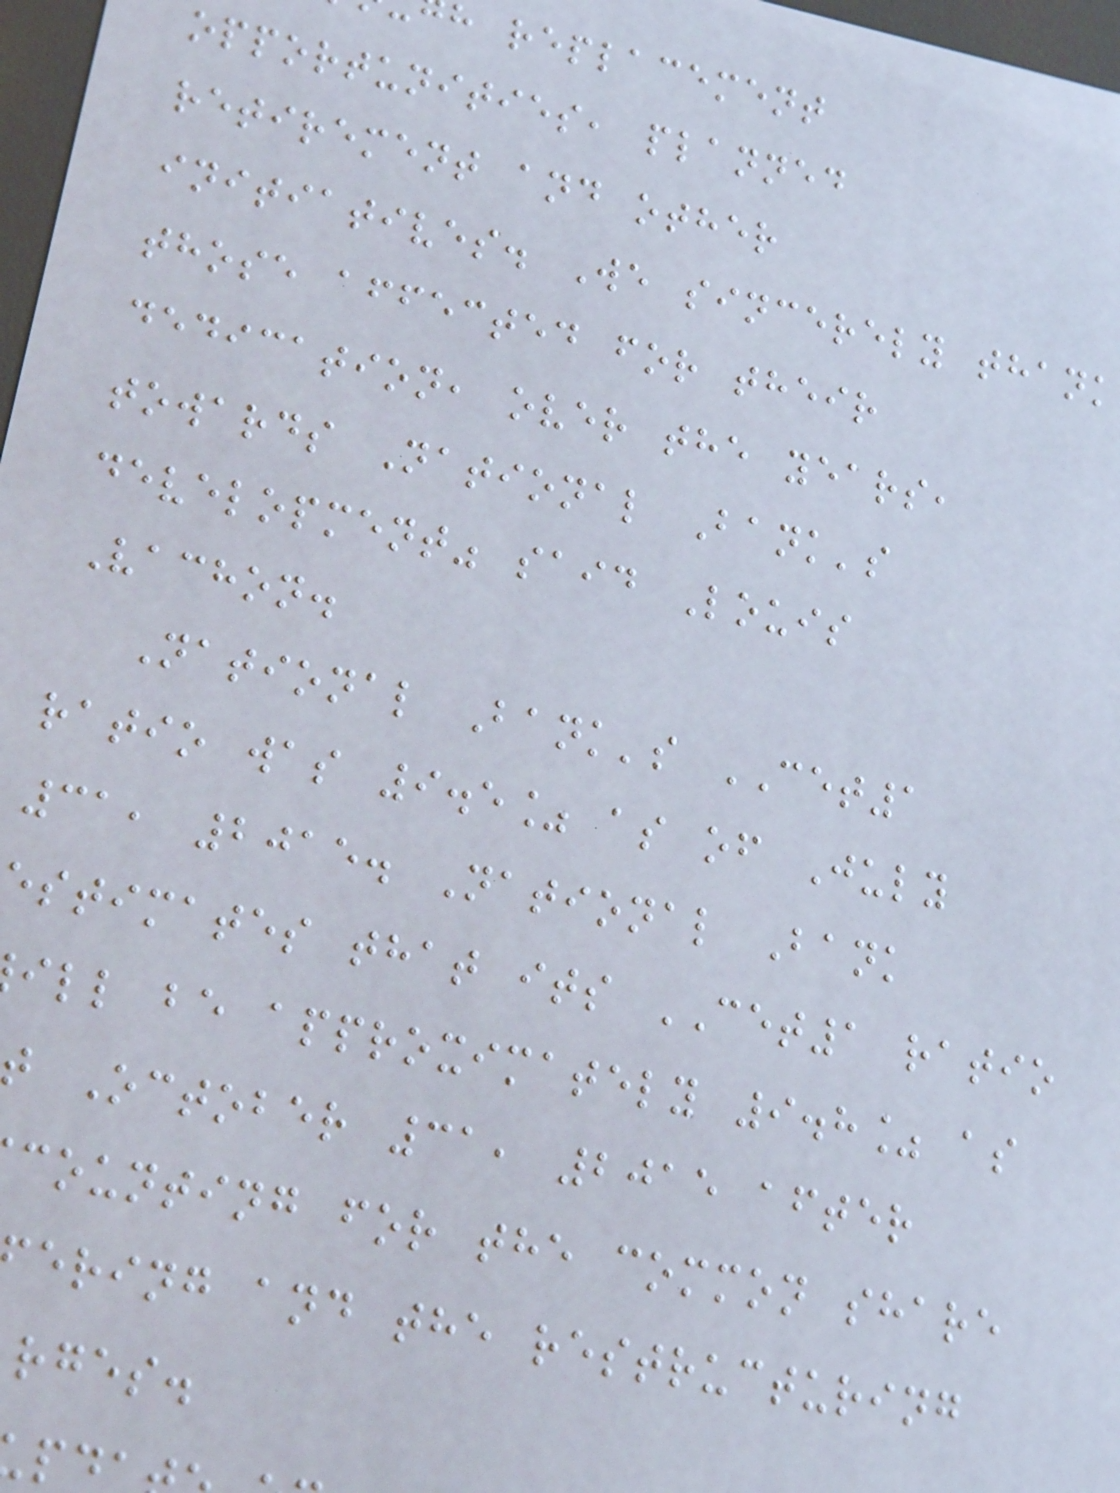h replacement
opportunities, planned
retirement and other
initiatives. We sincerely thank
those affected for their
dedication, over the years,
towards National Bank's
development" said Louis
Vachon.
National Bank's CET1
ratio was 9.5% as of July
31, 2015. National Bank
estimates that its CET1 ratio
ill be approximately 9.8% as
October 31, 2015 after
counting for the common share
ering and the restructuring
rges.
